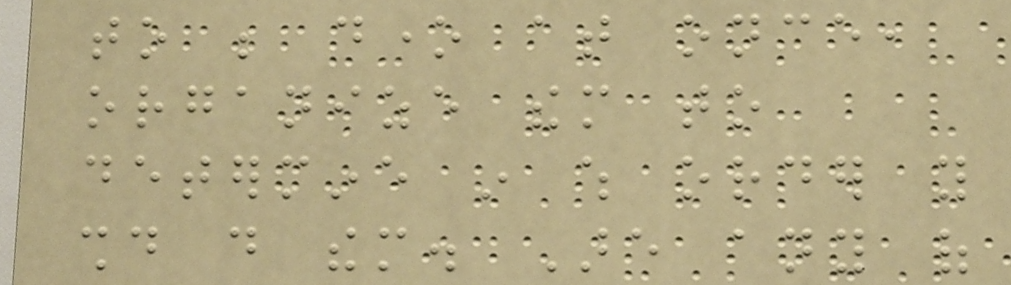to be done at once,
organize them to
determine in which order you
should do them. Are any of
